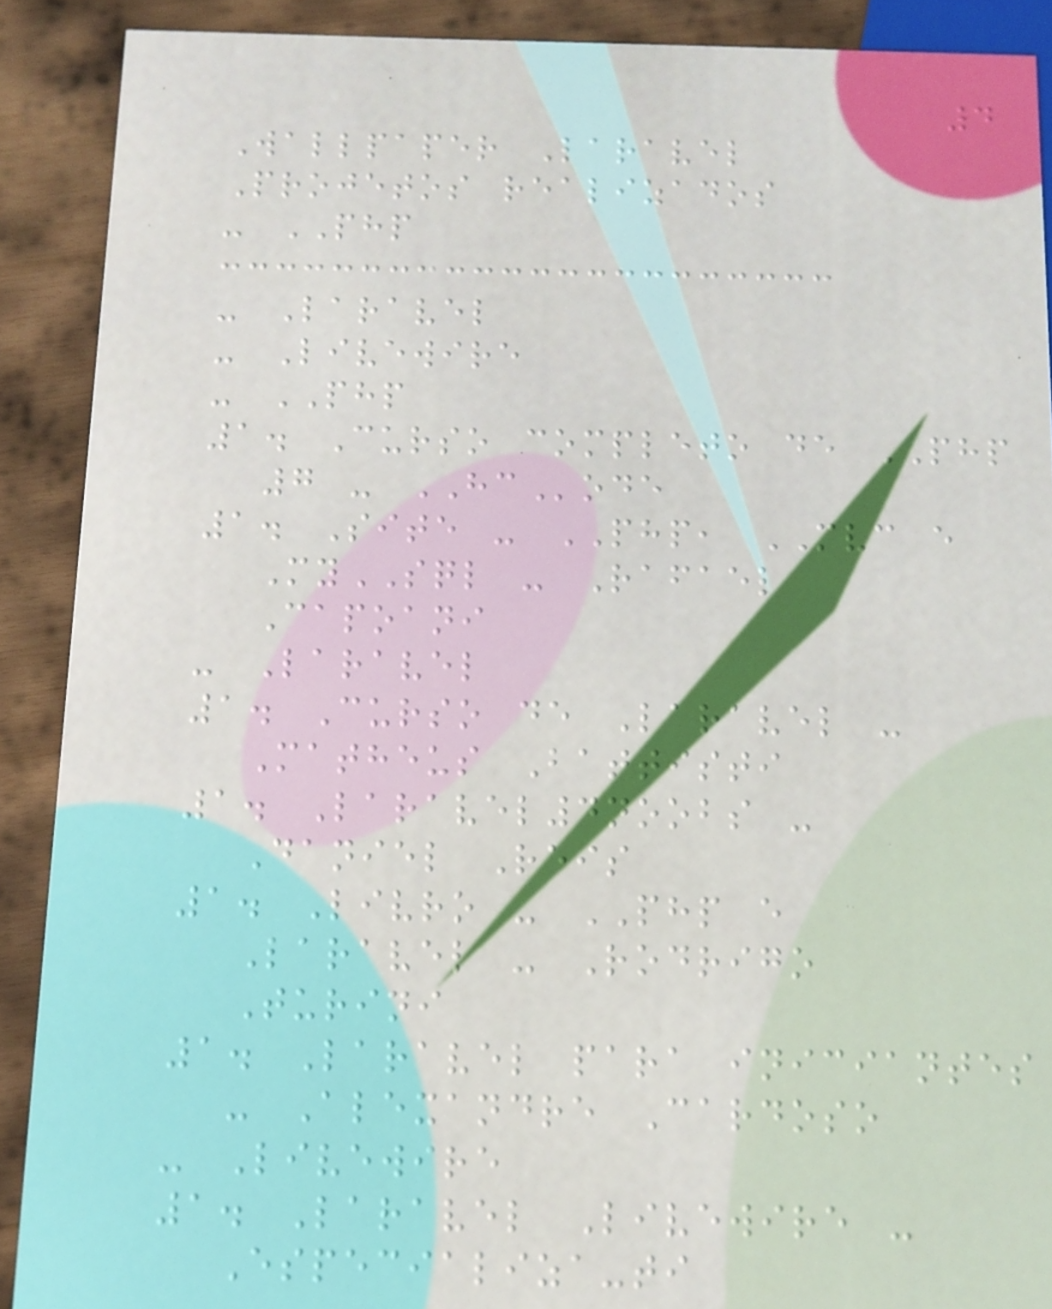4
Wallpaper Laravel
Projetos realizados
- PHP
- Laravel
- Livewire
- PHP
1. Curso completo de PHP
7 - HCode
1. Site - PHP, MVC e
MySQL - Rafael
Capoani
- Laravel
1. Curso de Laravel -
Matheus Battisti
1. Laravel4noobs -
Daniel Reis
1. Livro - PHP e
Laravel - Rodrigo
Turini
1. Laravel para iniciantes
- Alexandre Cardoso
- Livewire
1. Laravel Livewire -
Especializa-ti
